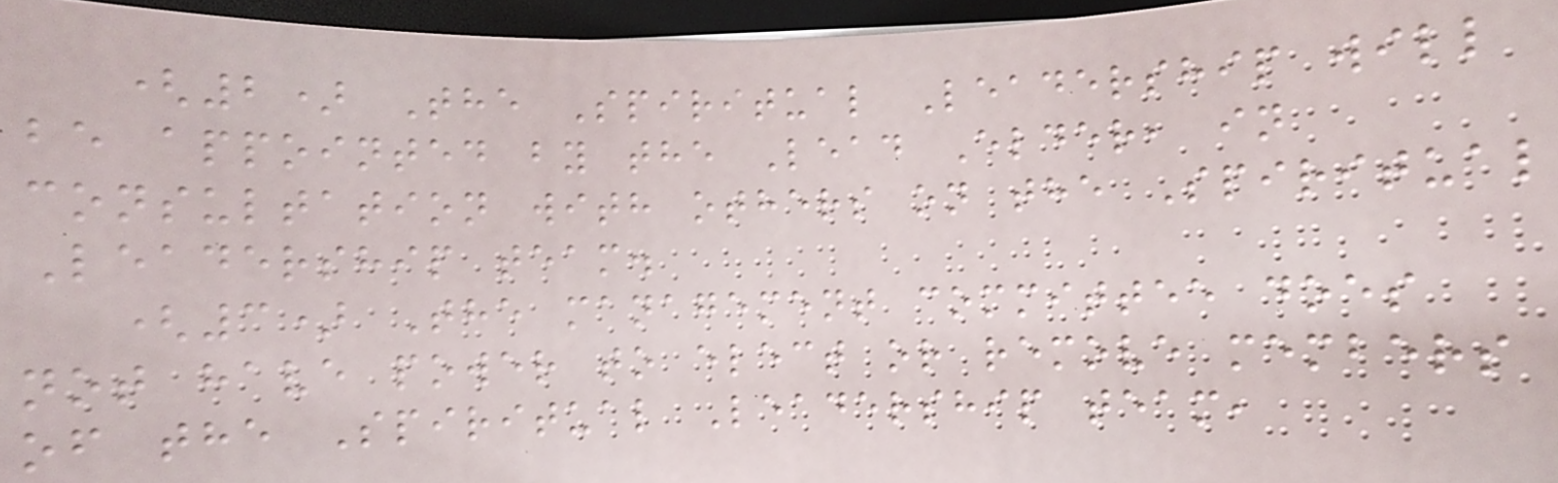(2) The Spiritual Leadership will
be appointed by the Lead Elder, in
consultation with others on the Spiritual
Leadership team.
(3) The management committee does
not have power to elect or remove members
of the Spiritual Leadership team,
